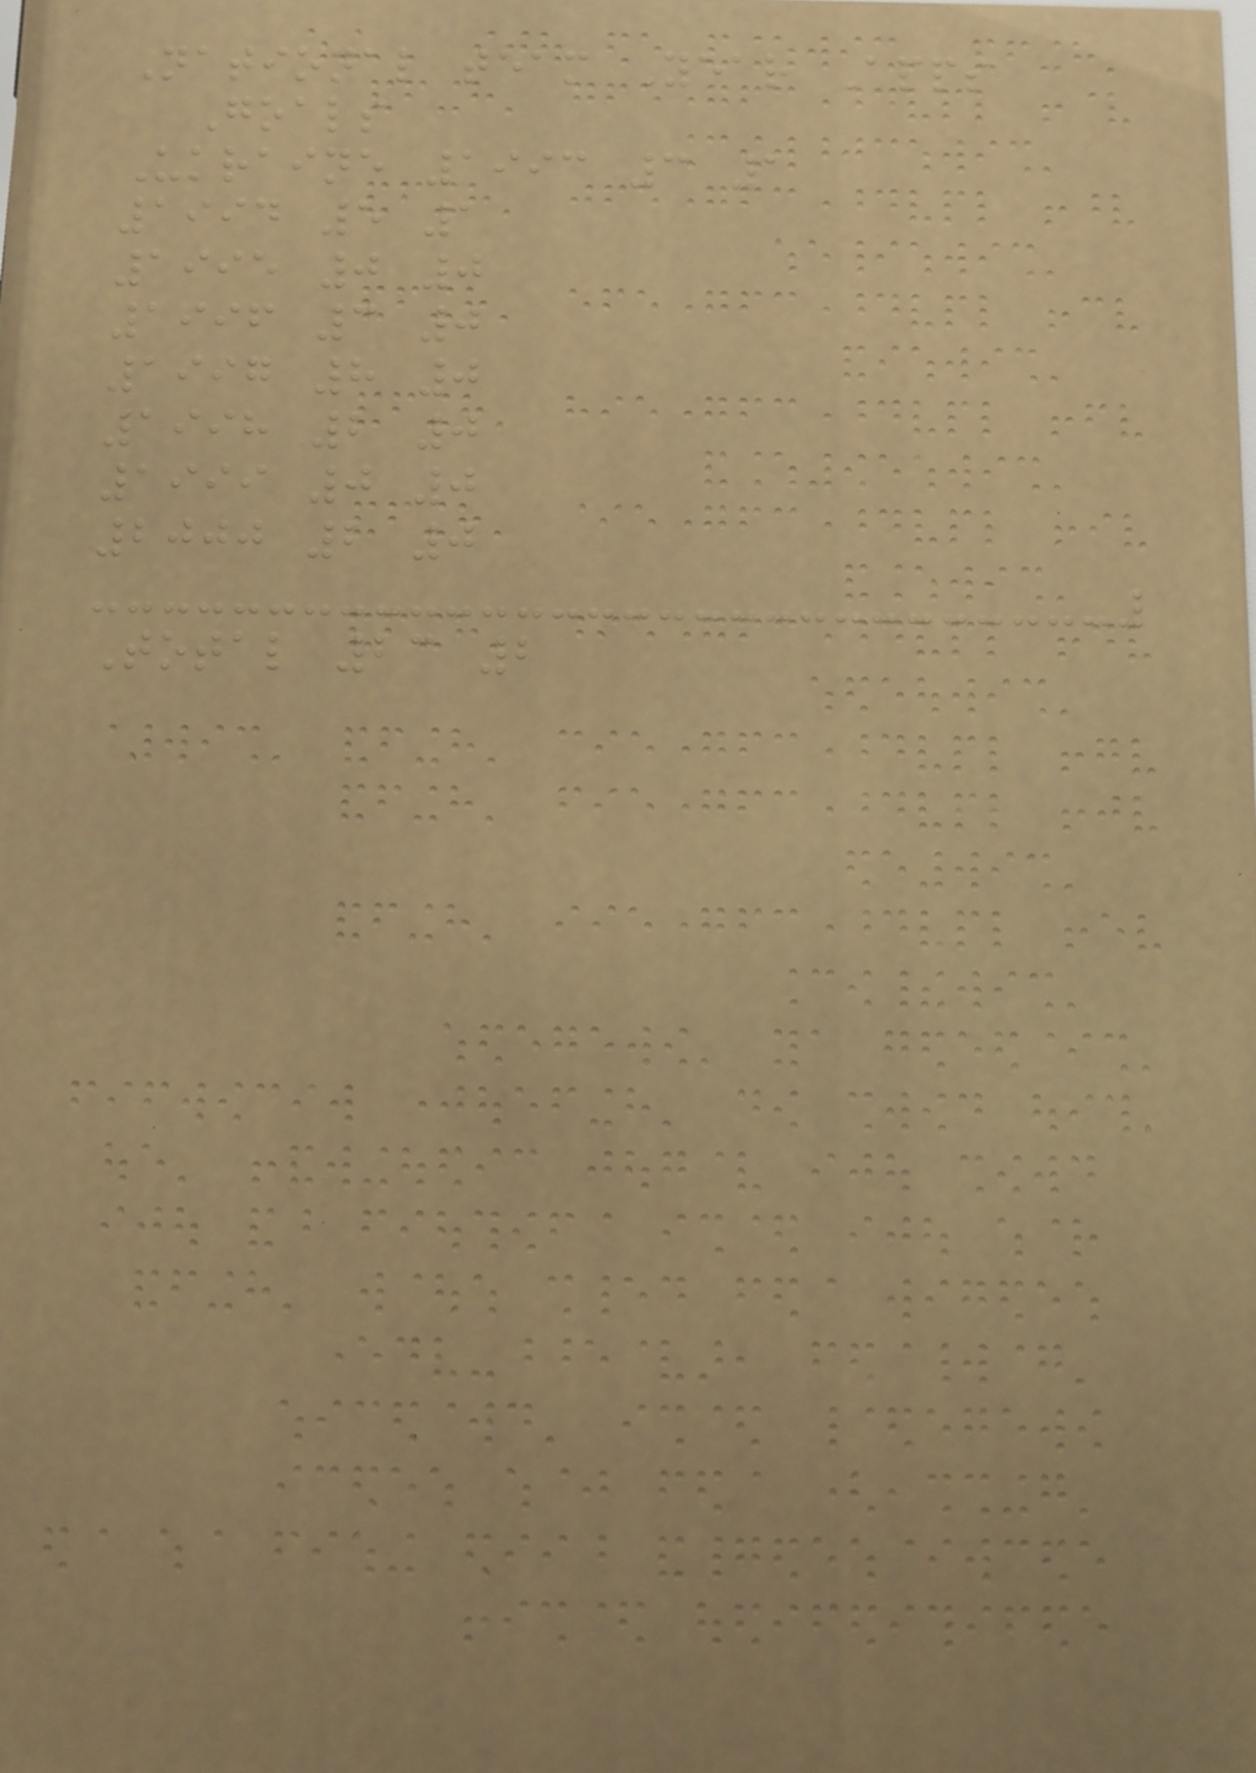National team Year Apps
Goals
Ukraine 1993 3 1
1994 5 1
1995 0 0
1996 3 0
1997 8 0
1998 2 0
1999 0 0
2000 2 0
Total 23 2
